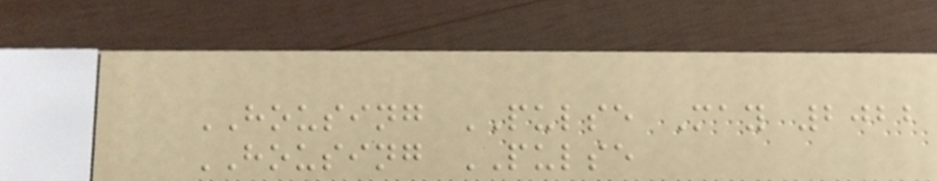HOUSING PULSE May 2022
HOUSING PULSE
